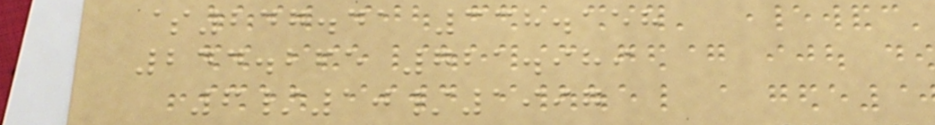$247.41 338.158
244.265 721.989
6/10/1997
